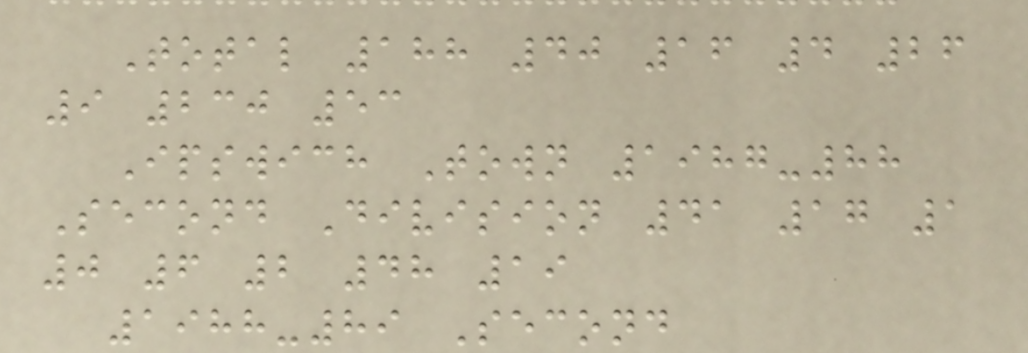Total 188 40 16 4 26
9 230 53
Ipswich Town 1987-88
Second Division 41 17 1
0 6 2 48 19
1988-89 Second
